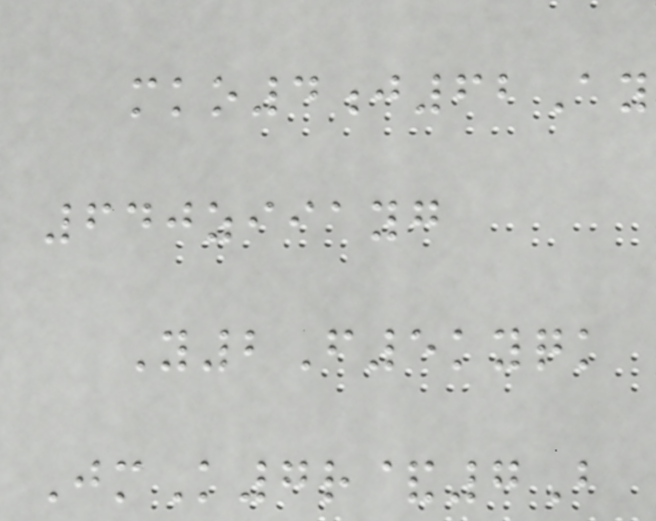mko4j62Ay
640ziiayg
Y2F5kyqk
JmK7r&7B
